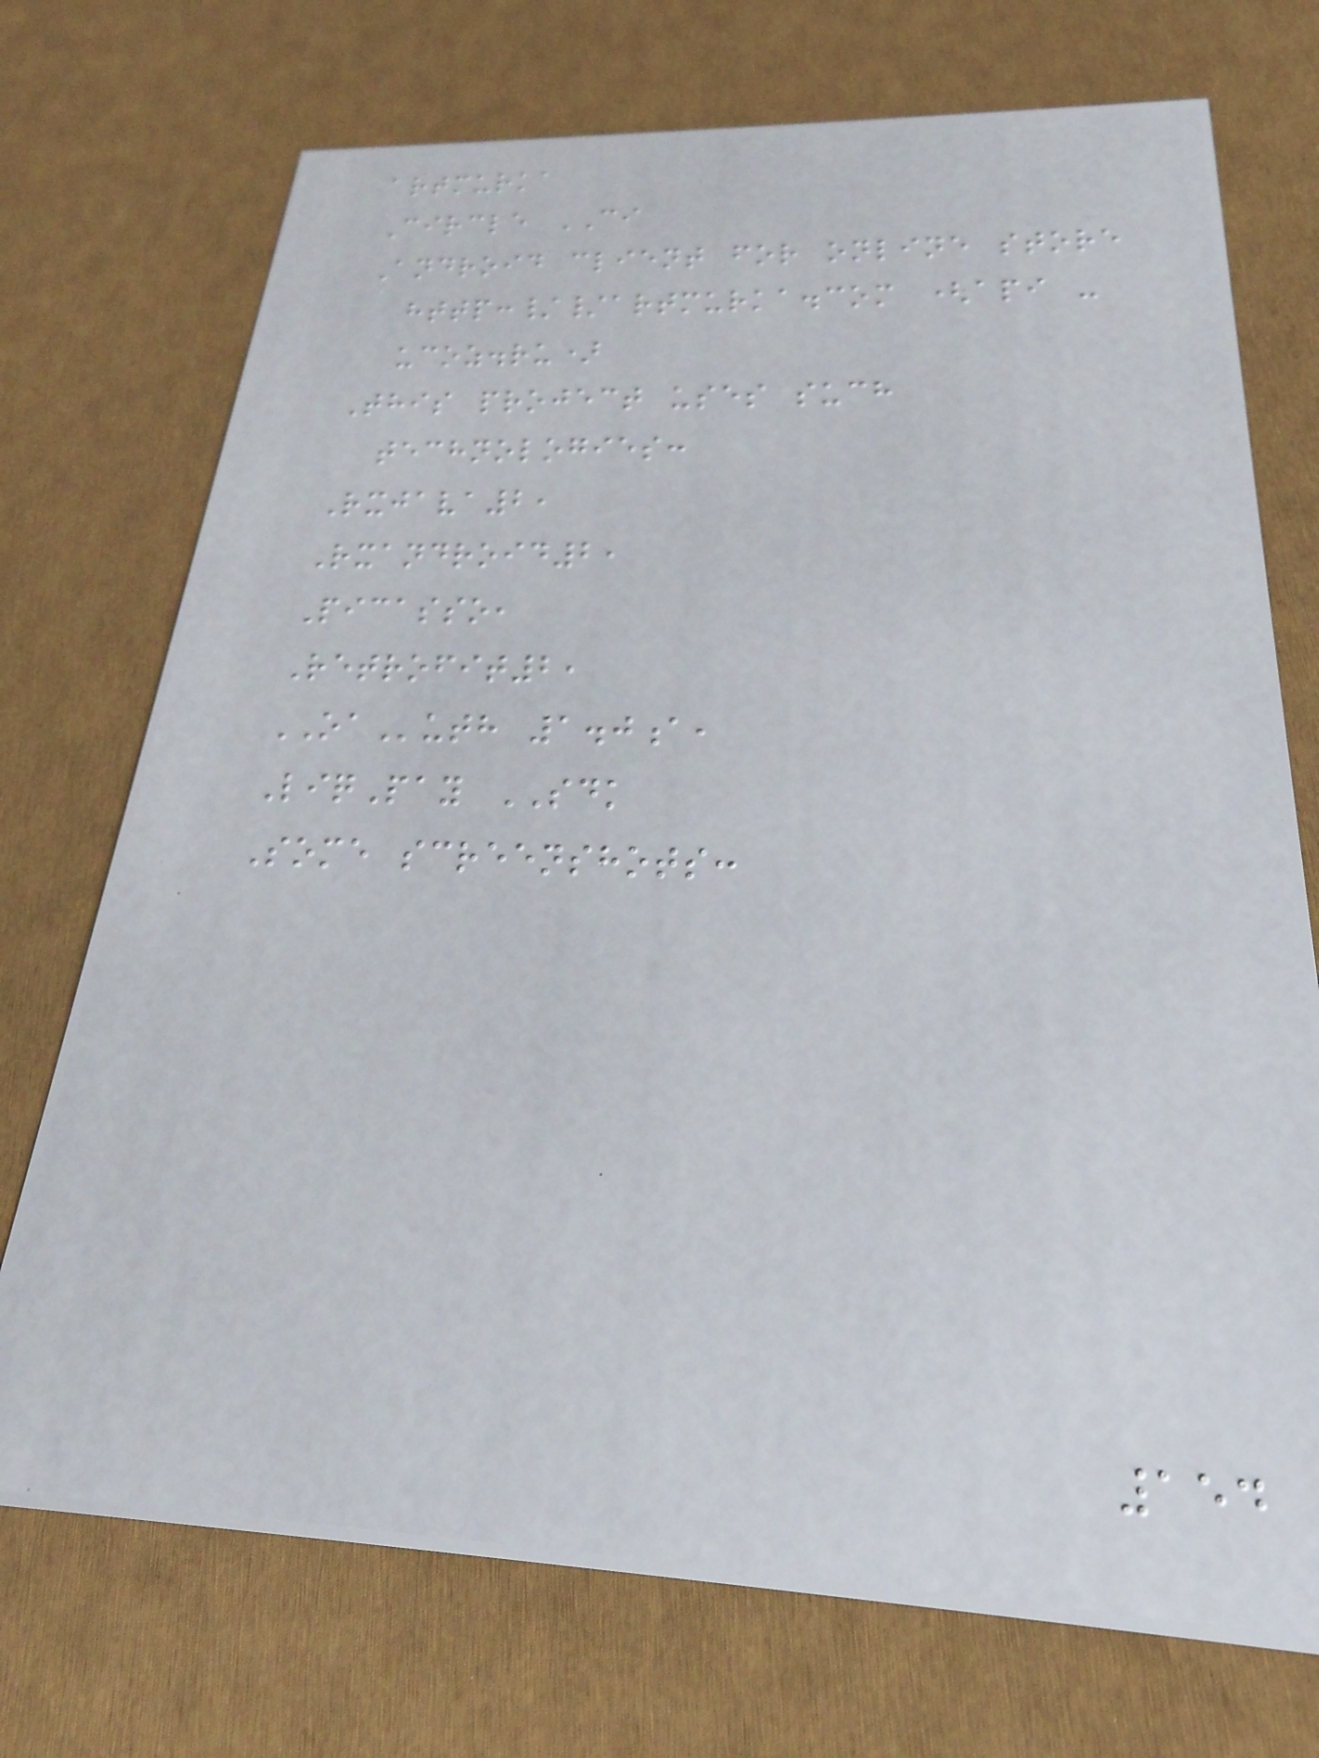artmurka
Circle CI
Android client for online store
http://artmurka.com (api -
ucoz.ru)
This project uses such
technologies:
Rxjava2,
Rxandroid2,
Picasso,
Retrofit2,
OAuth 1.0a,
LiqPay SDK
Some screenshots:
154
